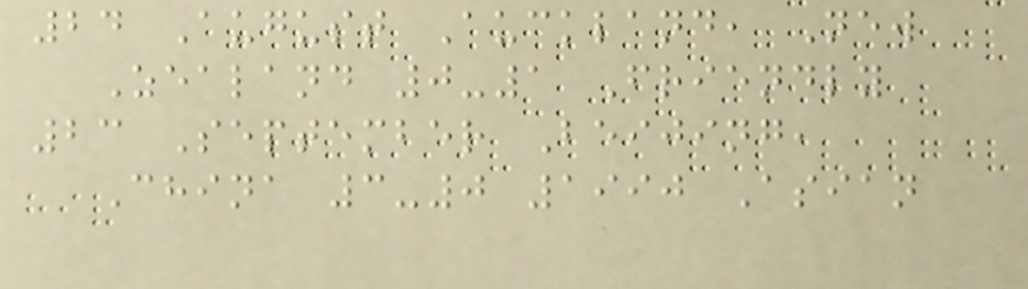24 August Auckland, New
Zealand 0-1 Friendly
23 September Beijing,
China 3-0 1990 Asian
